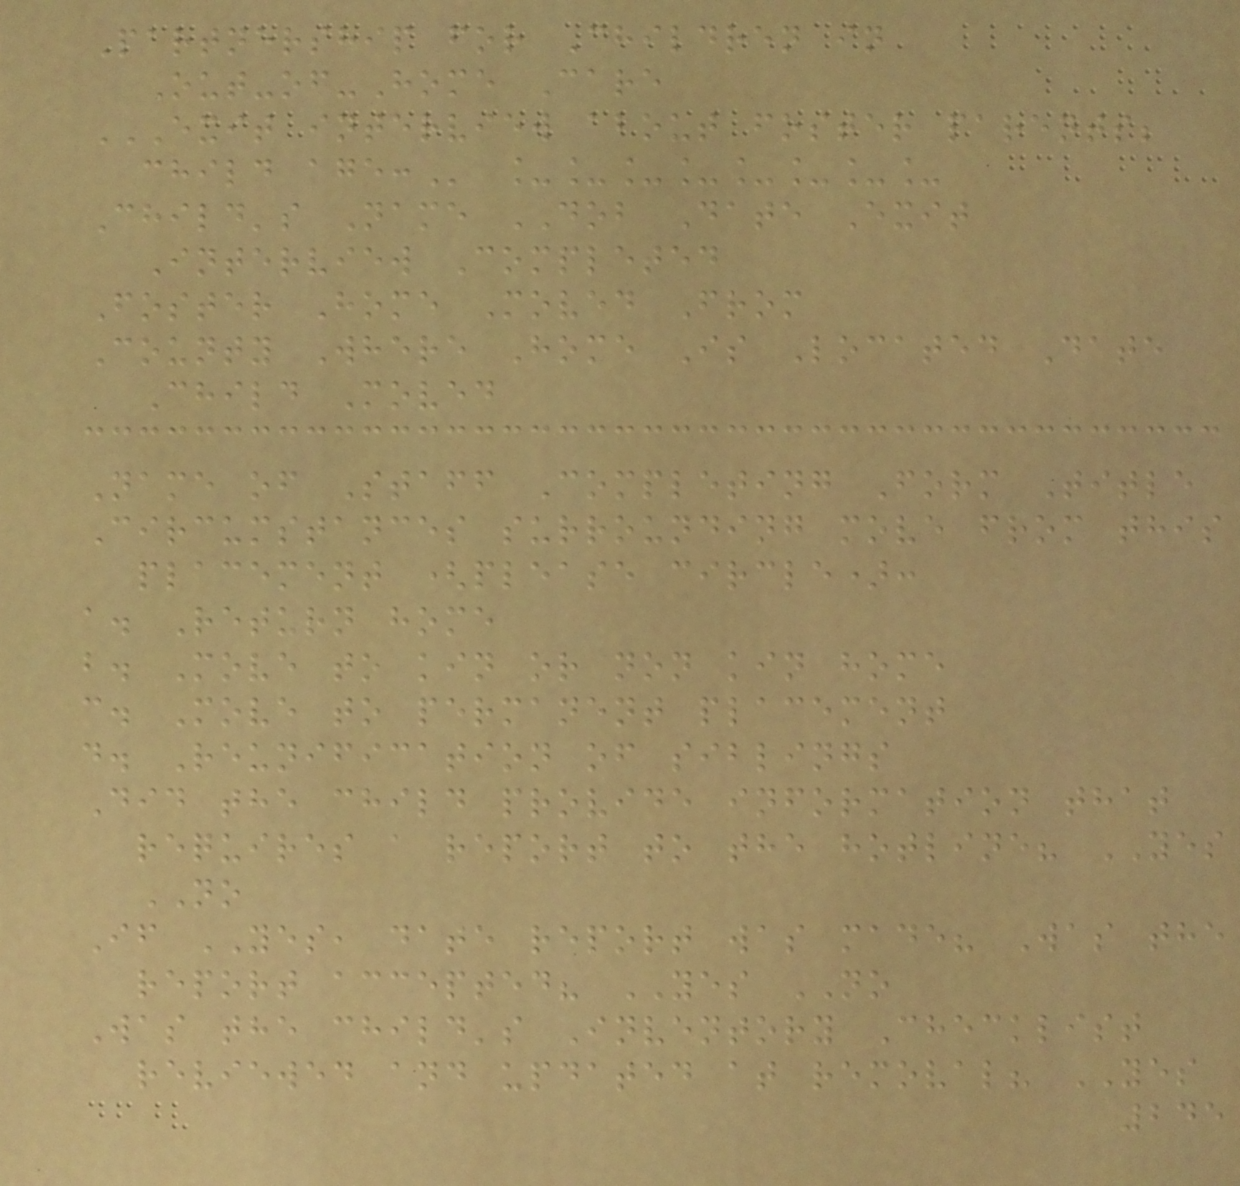Partnership for Children in
Out-of-Home Care
EXIT INTERVIEW ABOUT FOSTER PARENTS;
CHILD AGE: ________
Child's Name DOB Date Exit
Interview Completed
Foster Home Moved From
County Where Home Is Located Date
Child Moved
Name of Staff Completing Form Title
Circumstances surrounding move from this
placement (please circle):
a. Return home
b. Move to kin or non kin home
c. Move to permanent placement
d. Reunification of siblings
Did the child provide information that
requires a report to the hotline? YES
NO
If YES, date report was made? Was the
report accepted? YES NO
Was the child's Inventory Checklist
reviewed and updated at removal? YES
245
